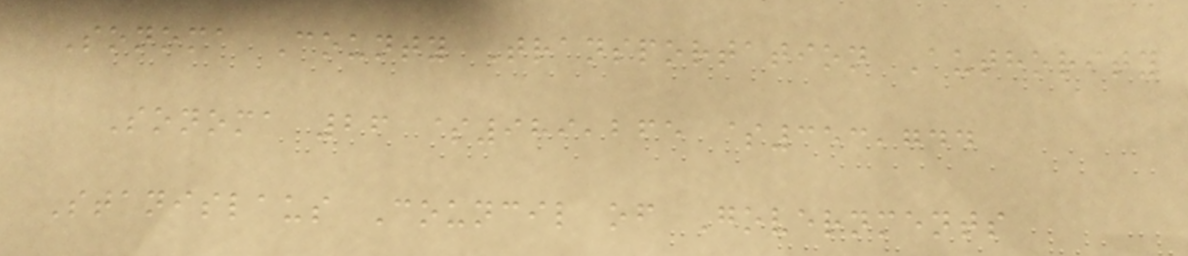Sonoma County Transportation Authority
Sonoma 26 $989,265 $353,744
Stanislaus Council of Governments
